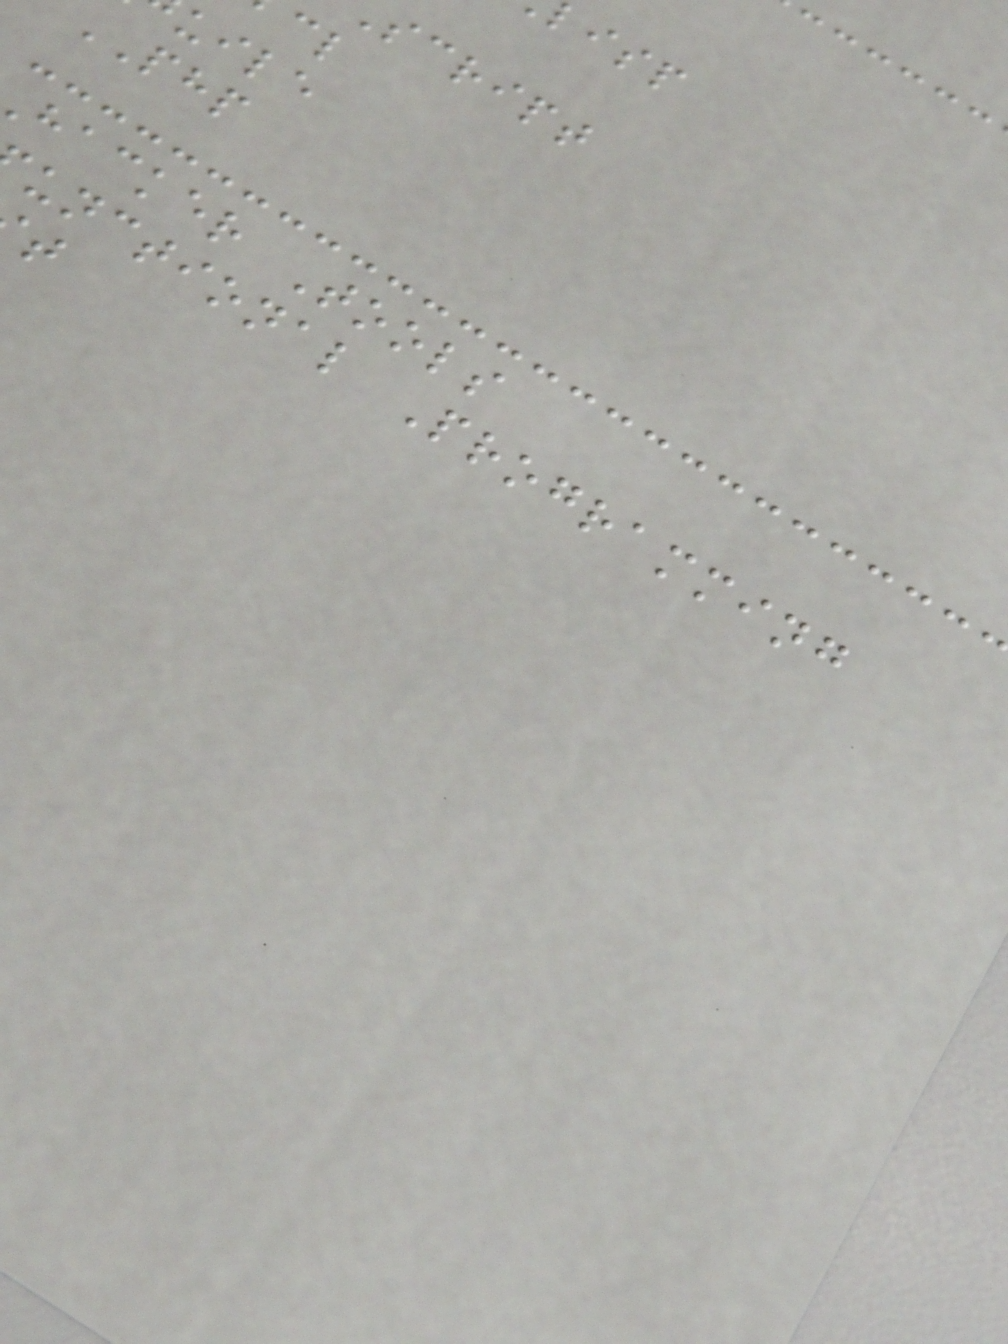lisp
script
uile
PHP
hacker Tools
unctional Programming
